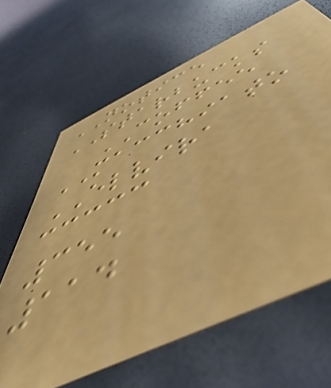NOTICE
STARBUCKS
COFFEE
MACCHIATO
ELVIRA
355
114
